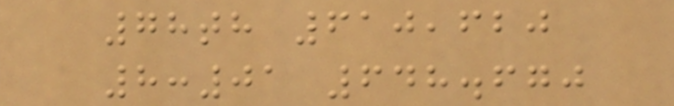78th 610,620
8:01 648.670
